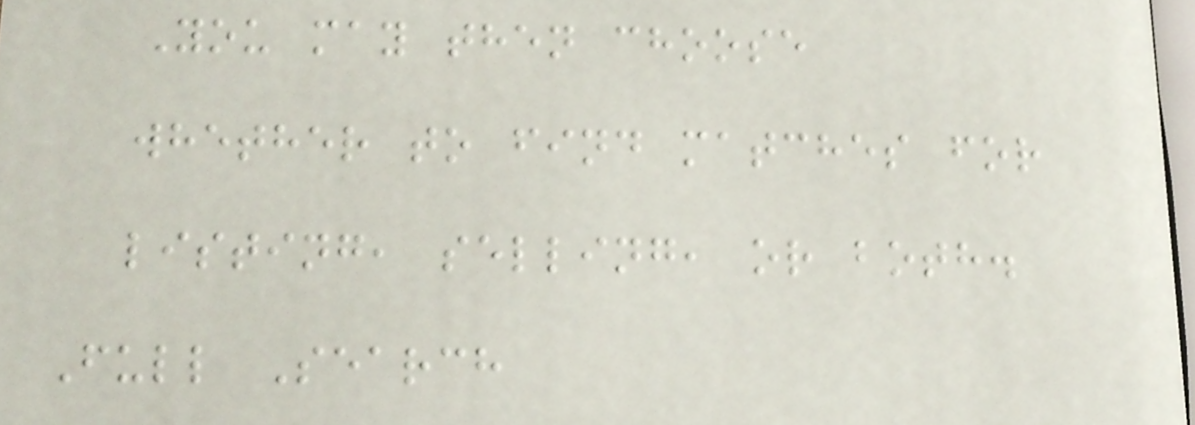You may then choose
whether to find matches for
listing, selling, or both.
Full Search
